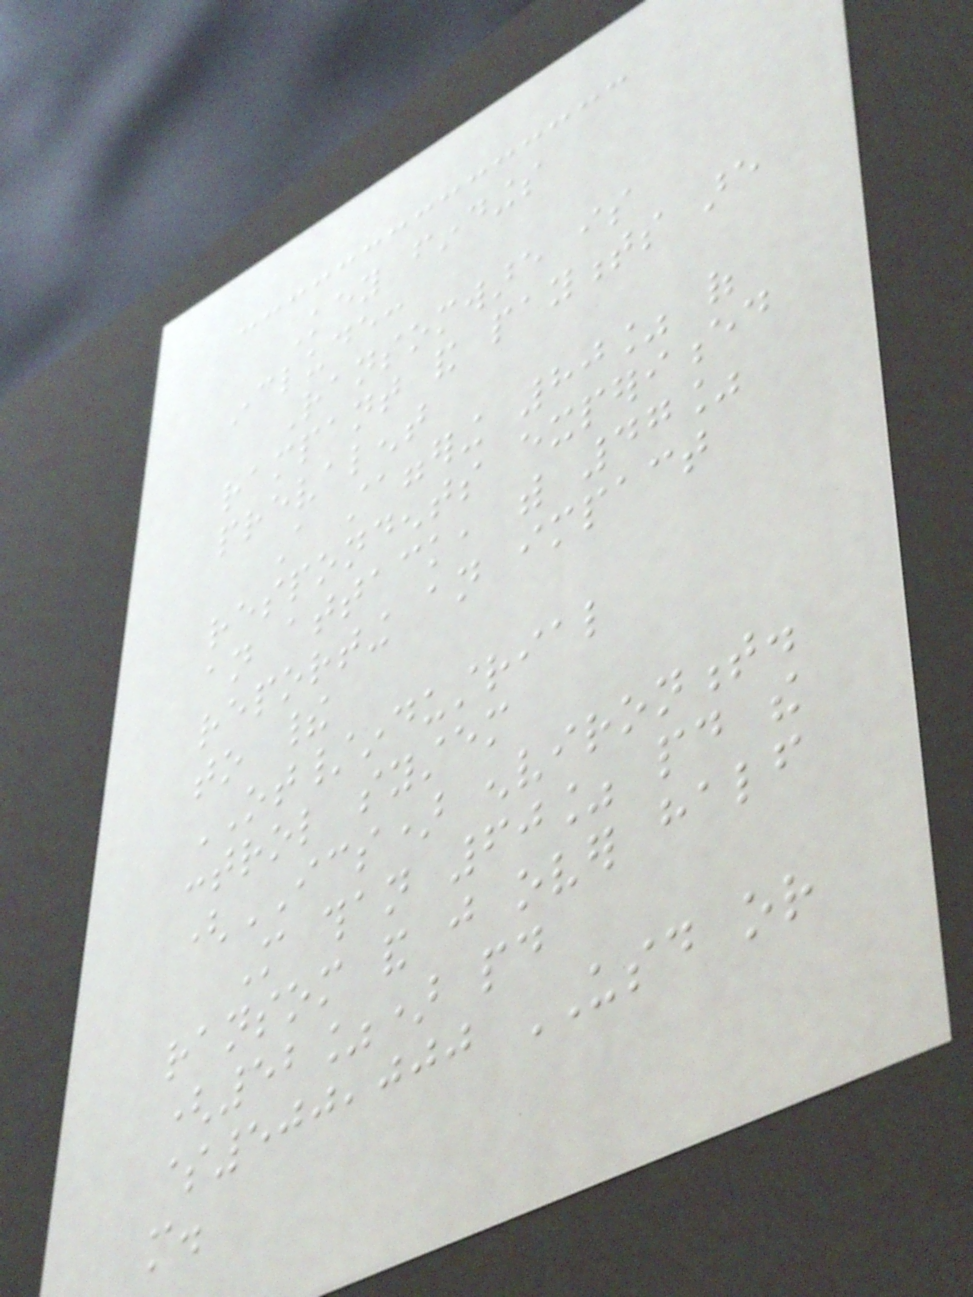Key findings
include:
Ransomware is
rampant and payments are
prevalent
A staggering 80% of
respondents experienced
an attack, with 47%
reporting an impact
to their
OT/industrial
control system
(ICS) environment.
More than 60% paid the
ransom and just over half
(52%) paid
$500,000 USD or
more.
